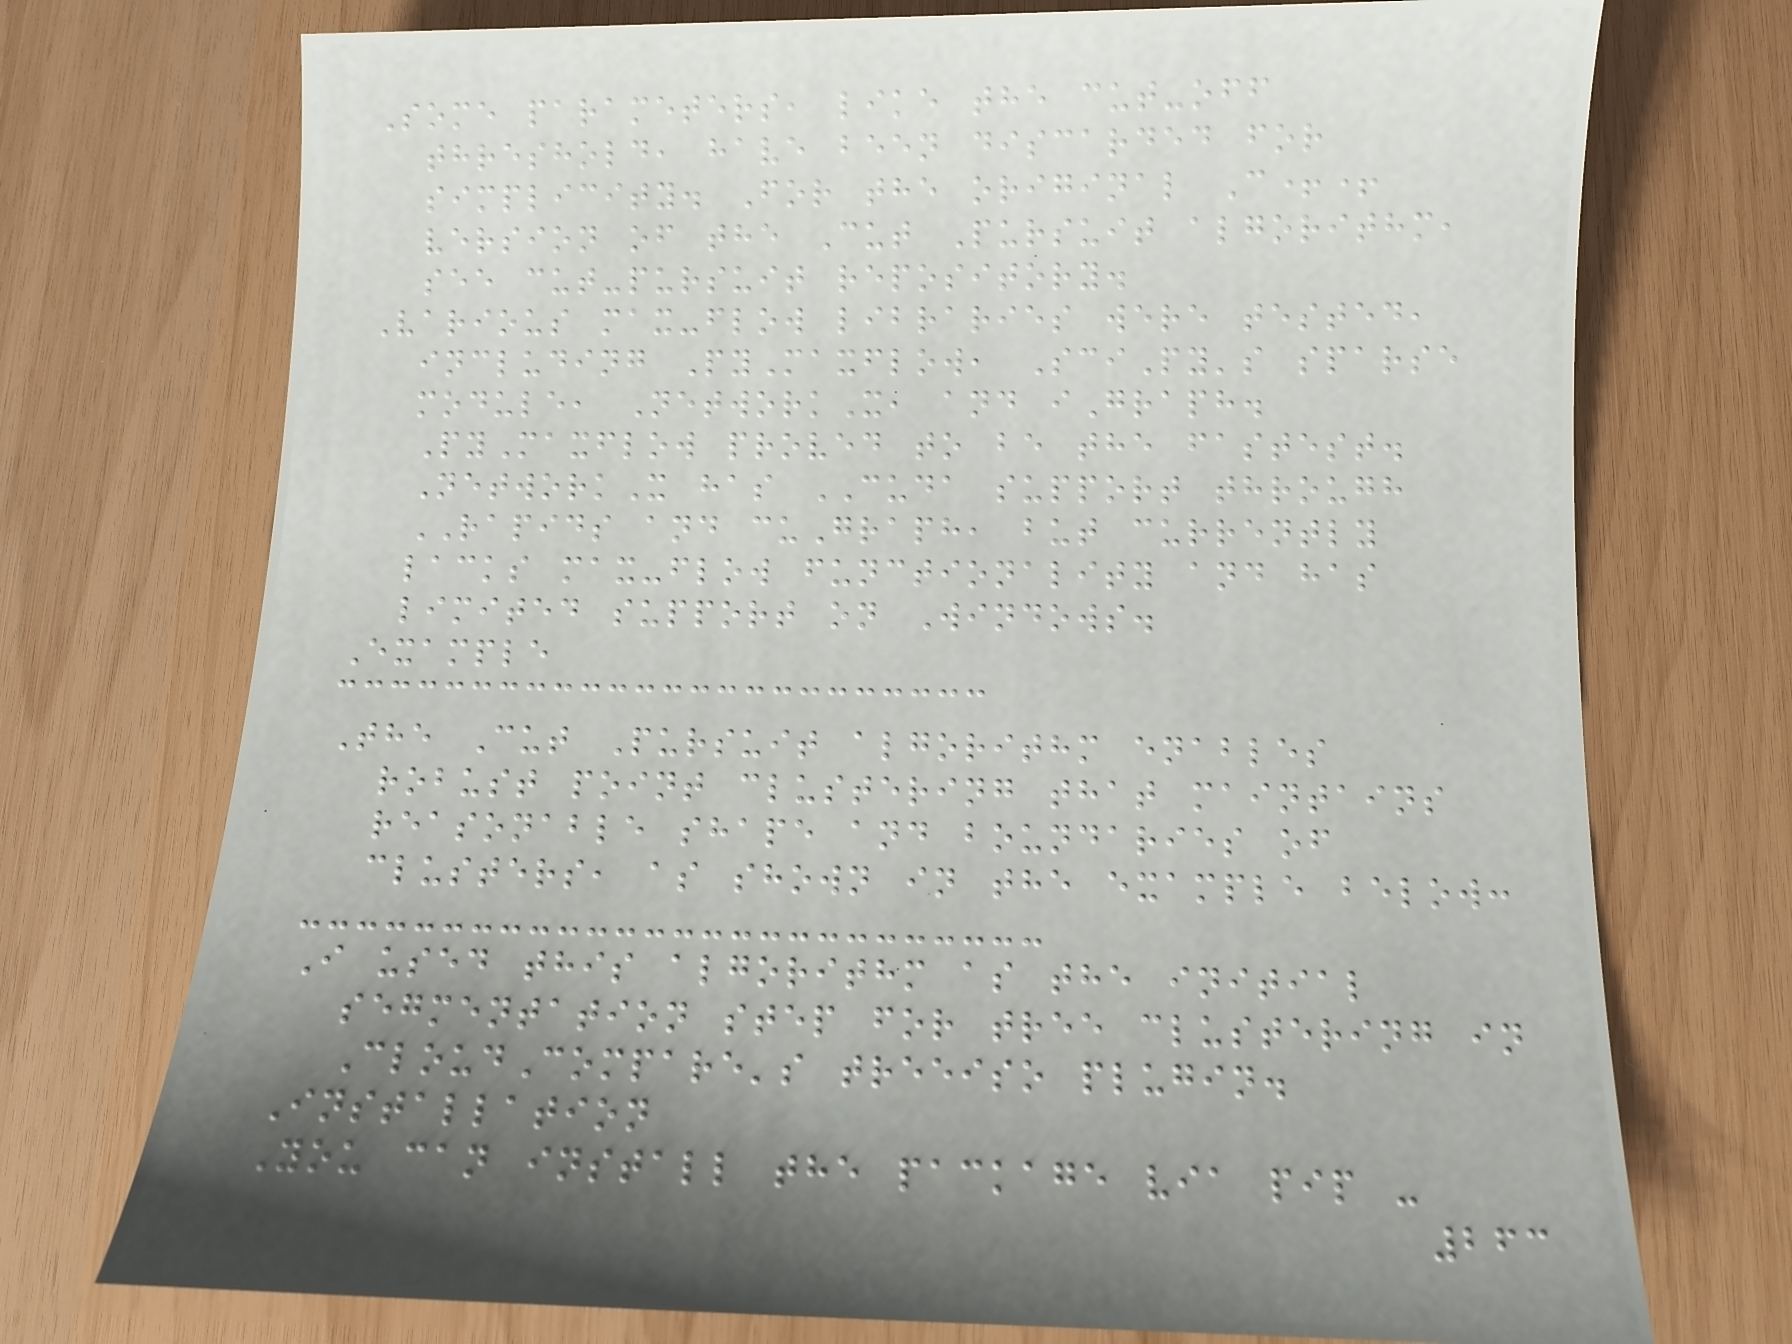Some parameters, like the cut-off
threshold, have been discarded for
simplicity. For the original C++
version of the Cut Pursuit algorithm,
see cut-pursuit repository.
Various max-flow libraries were tested,
including PyMaxflow, SciPy's sparse
module, NetworkX, and iGraph.
PyMaxflow proved to be the fastest.
NetworkX has CUDA support through
RAPIDS and cuGraph, but currently
lacks max-flow functionality and has
limited support on Windows.
Example
The Cut Pursuit algorithm enables
robust point clustering that maintains
reasonable shape and boundaries of
clusters, as shown in the example below:
I used this algorithm as the initial
segmentation step for tree clustering in
CloudCompare's treeiso plugin.
Installation
You can install the package via pip -
263
